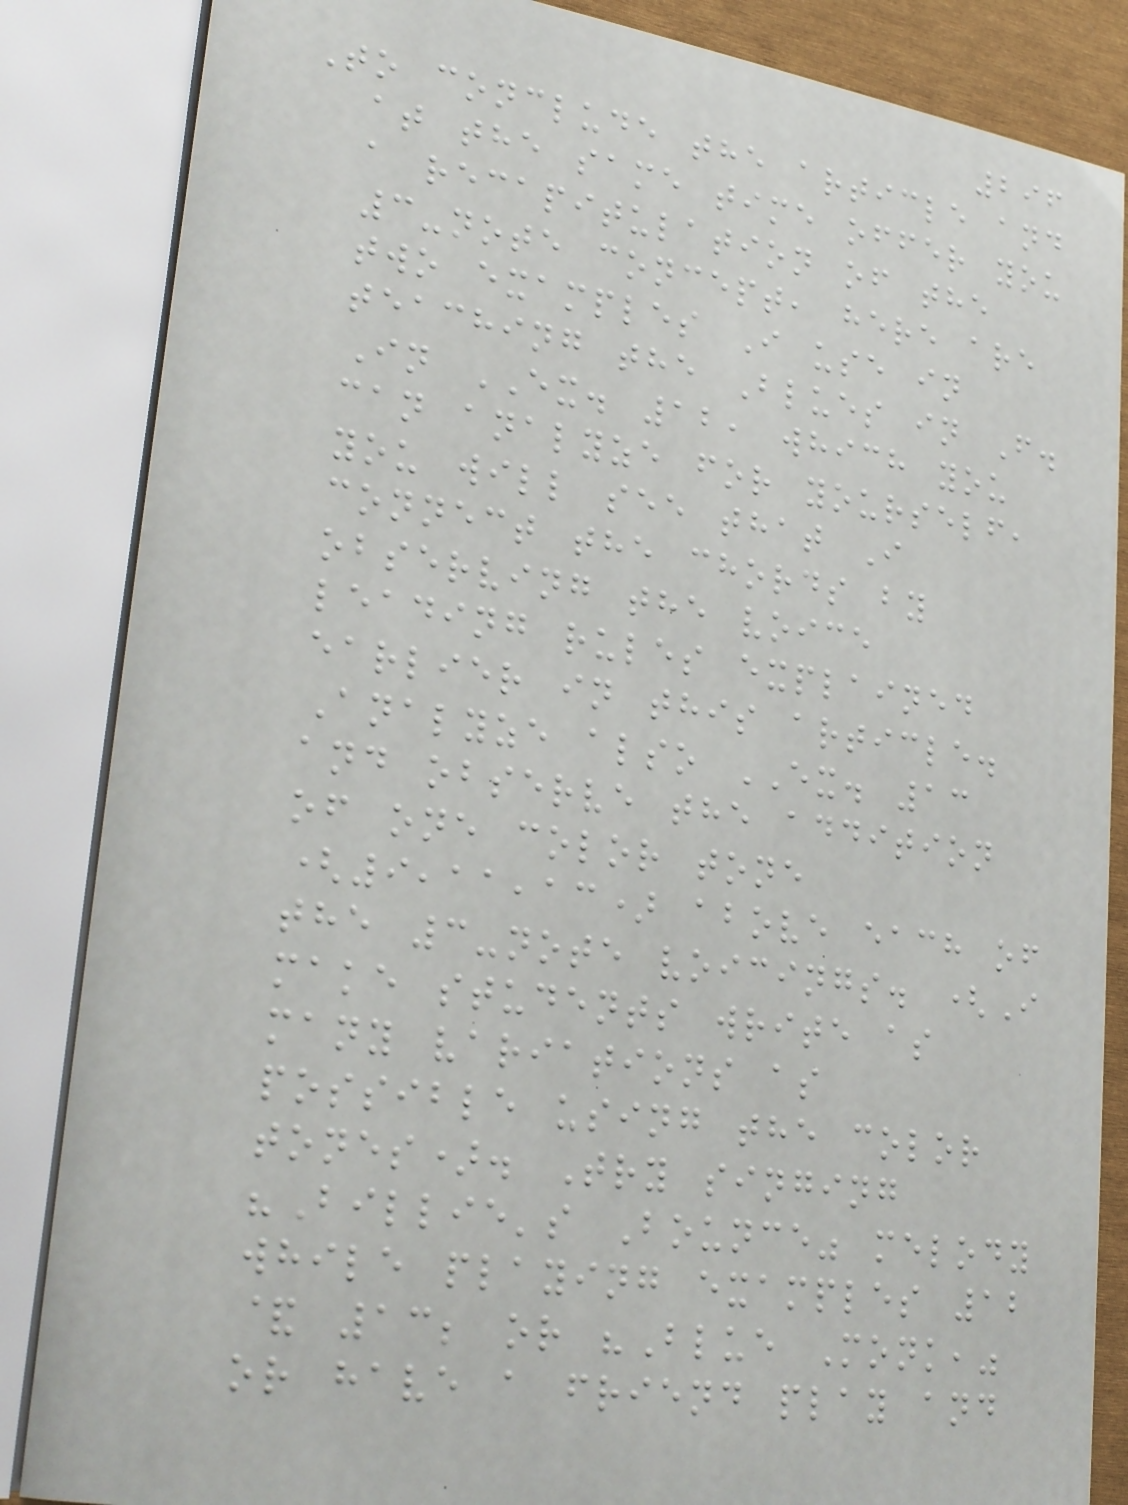296
To conclude the article and
at the same time offer you
a recapitulation of the
3-note concept, here are
two examples I use in
teaching the Blues in F.
In EX. 12, which you
can analyze for yourself,
you will see that I
connect the chords by
observing the voice
leading rules explained
earlier in this article.
Analyze also EX. 13
and observe the addition
of one color tone
(9,11,13) above each of
the 3-note voicings. (I
make students write as
many variations as
possible using the color
tones). Try singing
"Billie's Bounce" melody
while playing examples 12
& 13; or "Blue Monk,"
or have a friend play and
